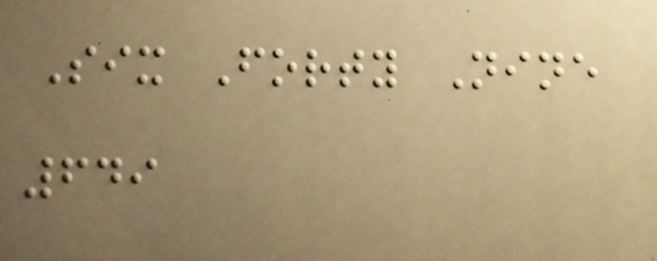Six Forty Nine
649
